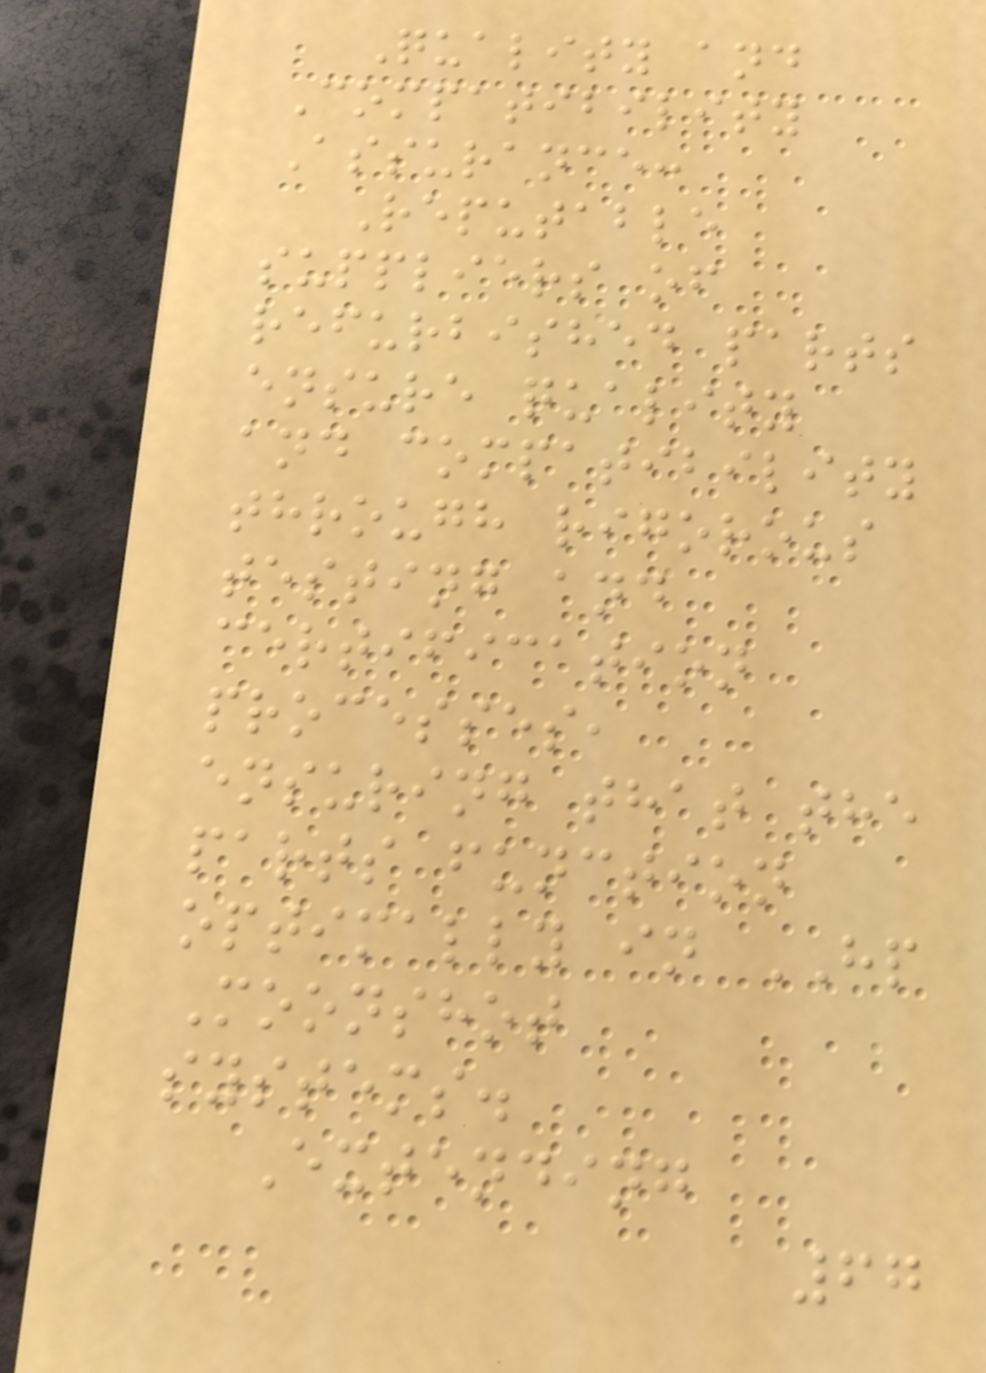Quality and
Compatibility
Assurance:
Reputable
suppliers of
refurbished parts
ensure quality
and compatibility
through rigorous
testing and
certification
processes,
ensuring that the
parts function
optimally in HP
Moonshot
systems.
Extending
67
